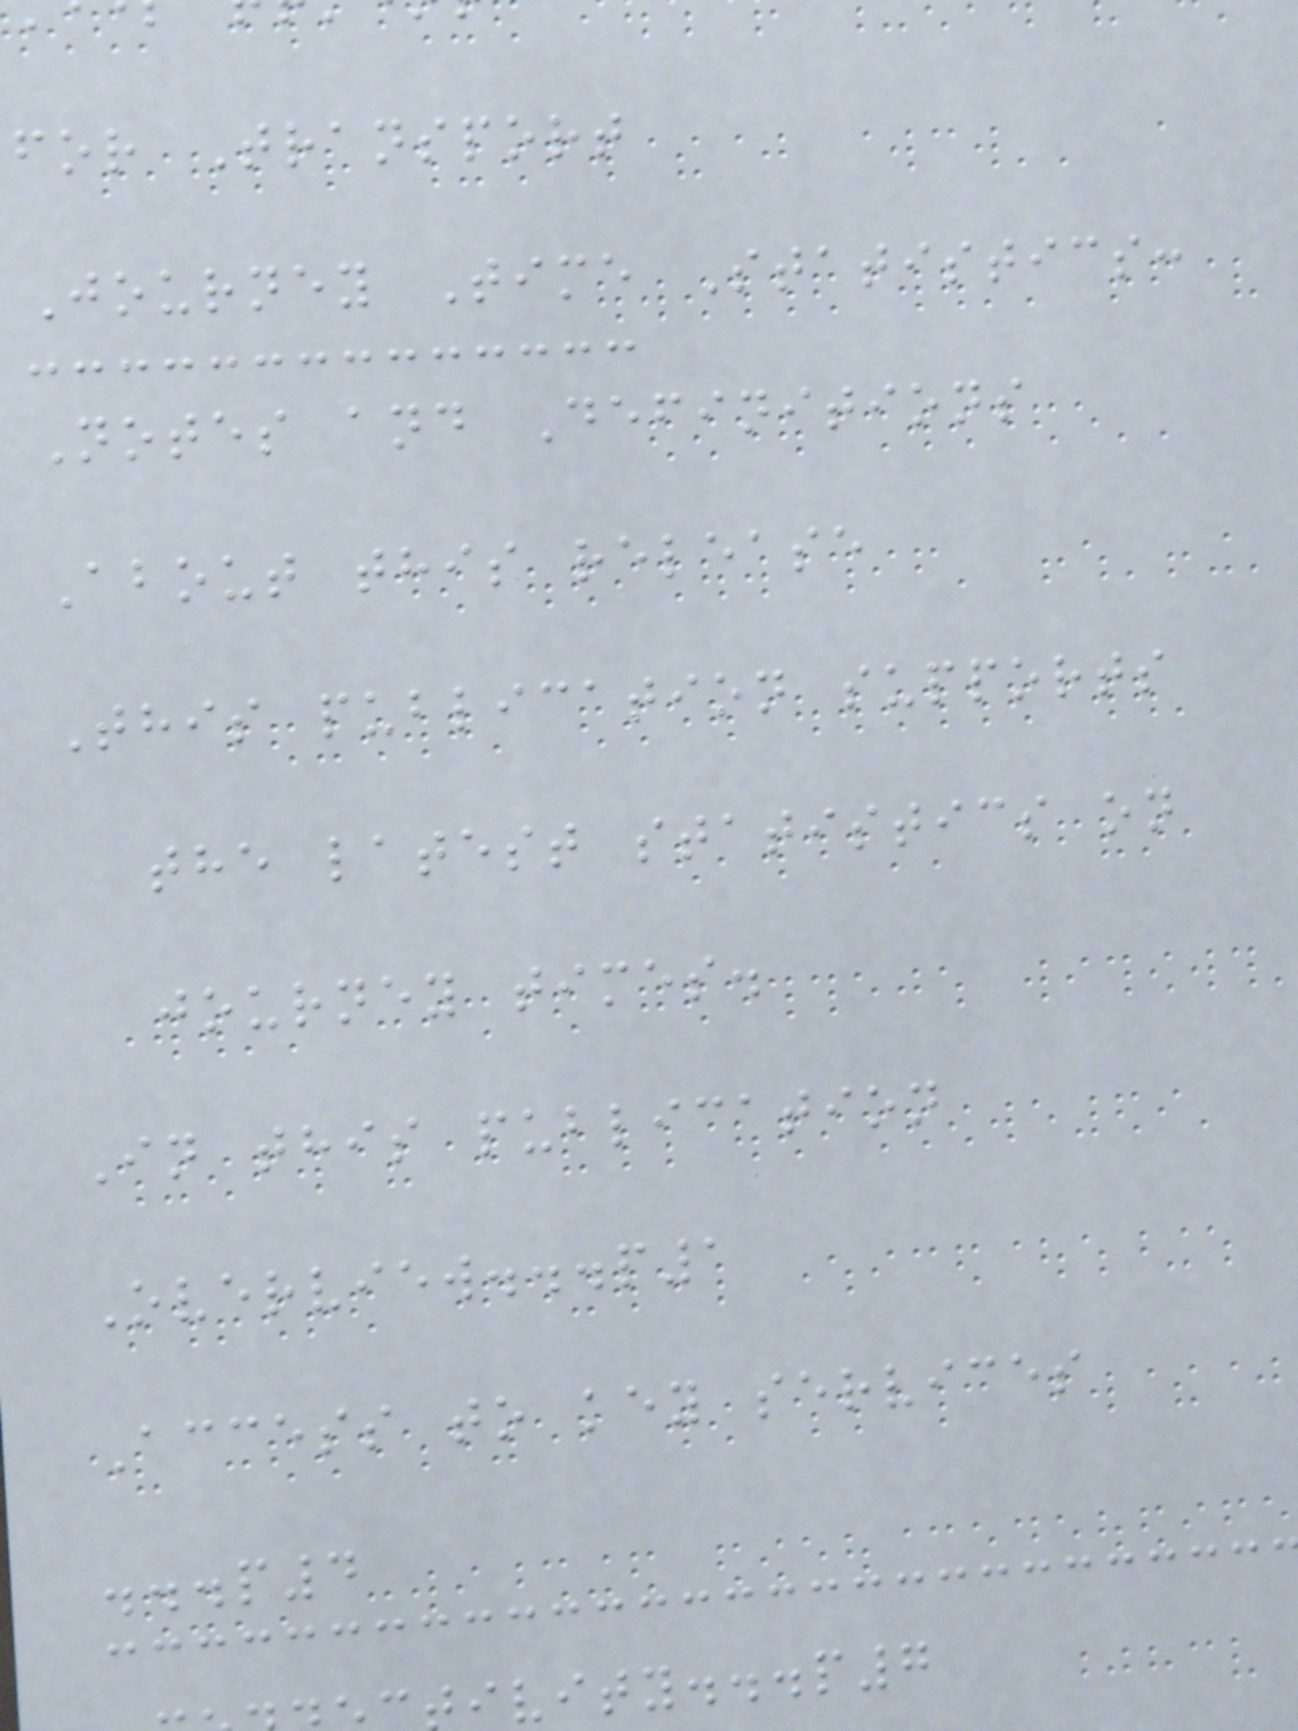for Transport
Journey Time Statistics:
Notes and Definitions
About this release
This publication supports
the latest statistics on
journey times.
In this publication
Overview...p1
Access to key services
...p4
ivity...p7
